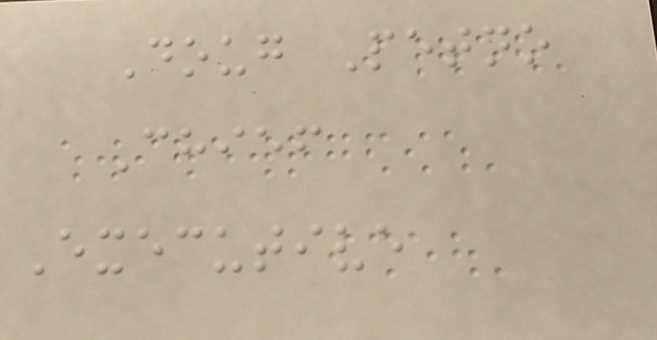Doug Petno
Chief
Executive
